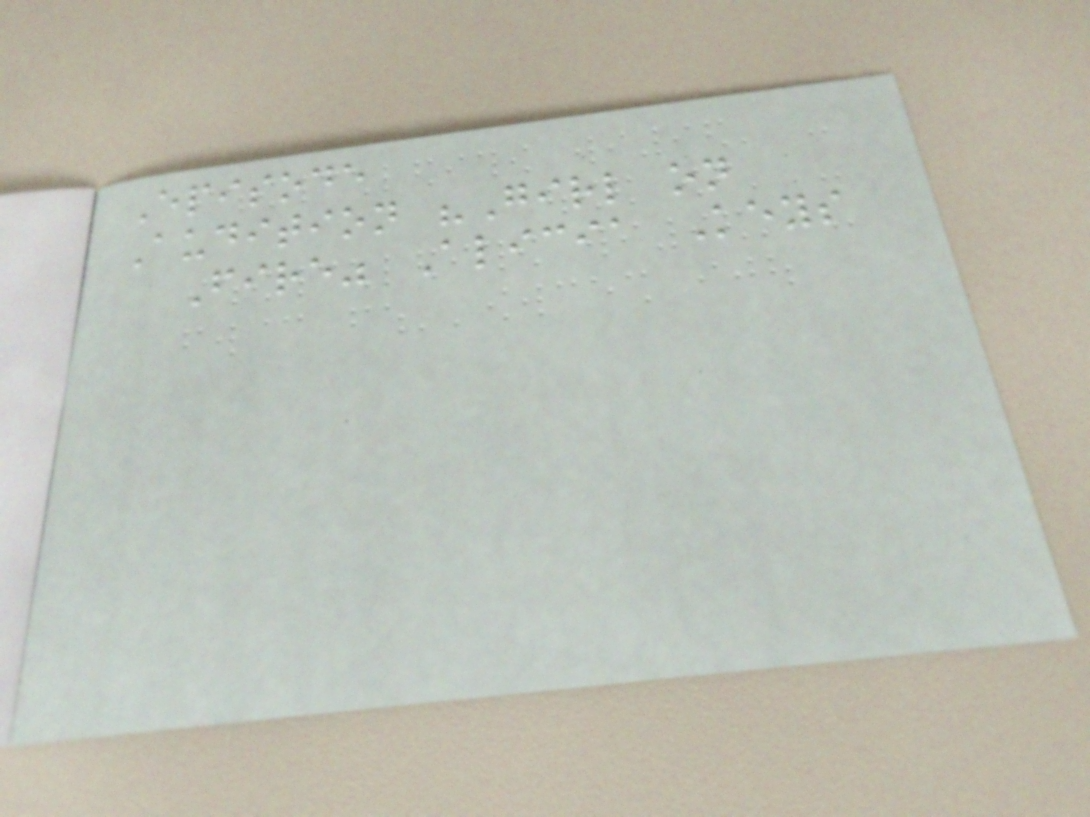Episode
Audition "Girl on
Fire" Alicia Keys
